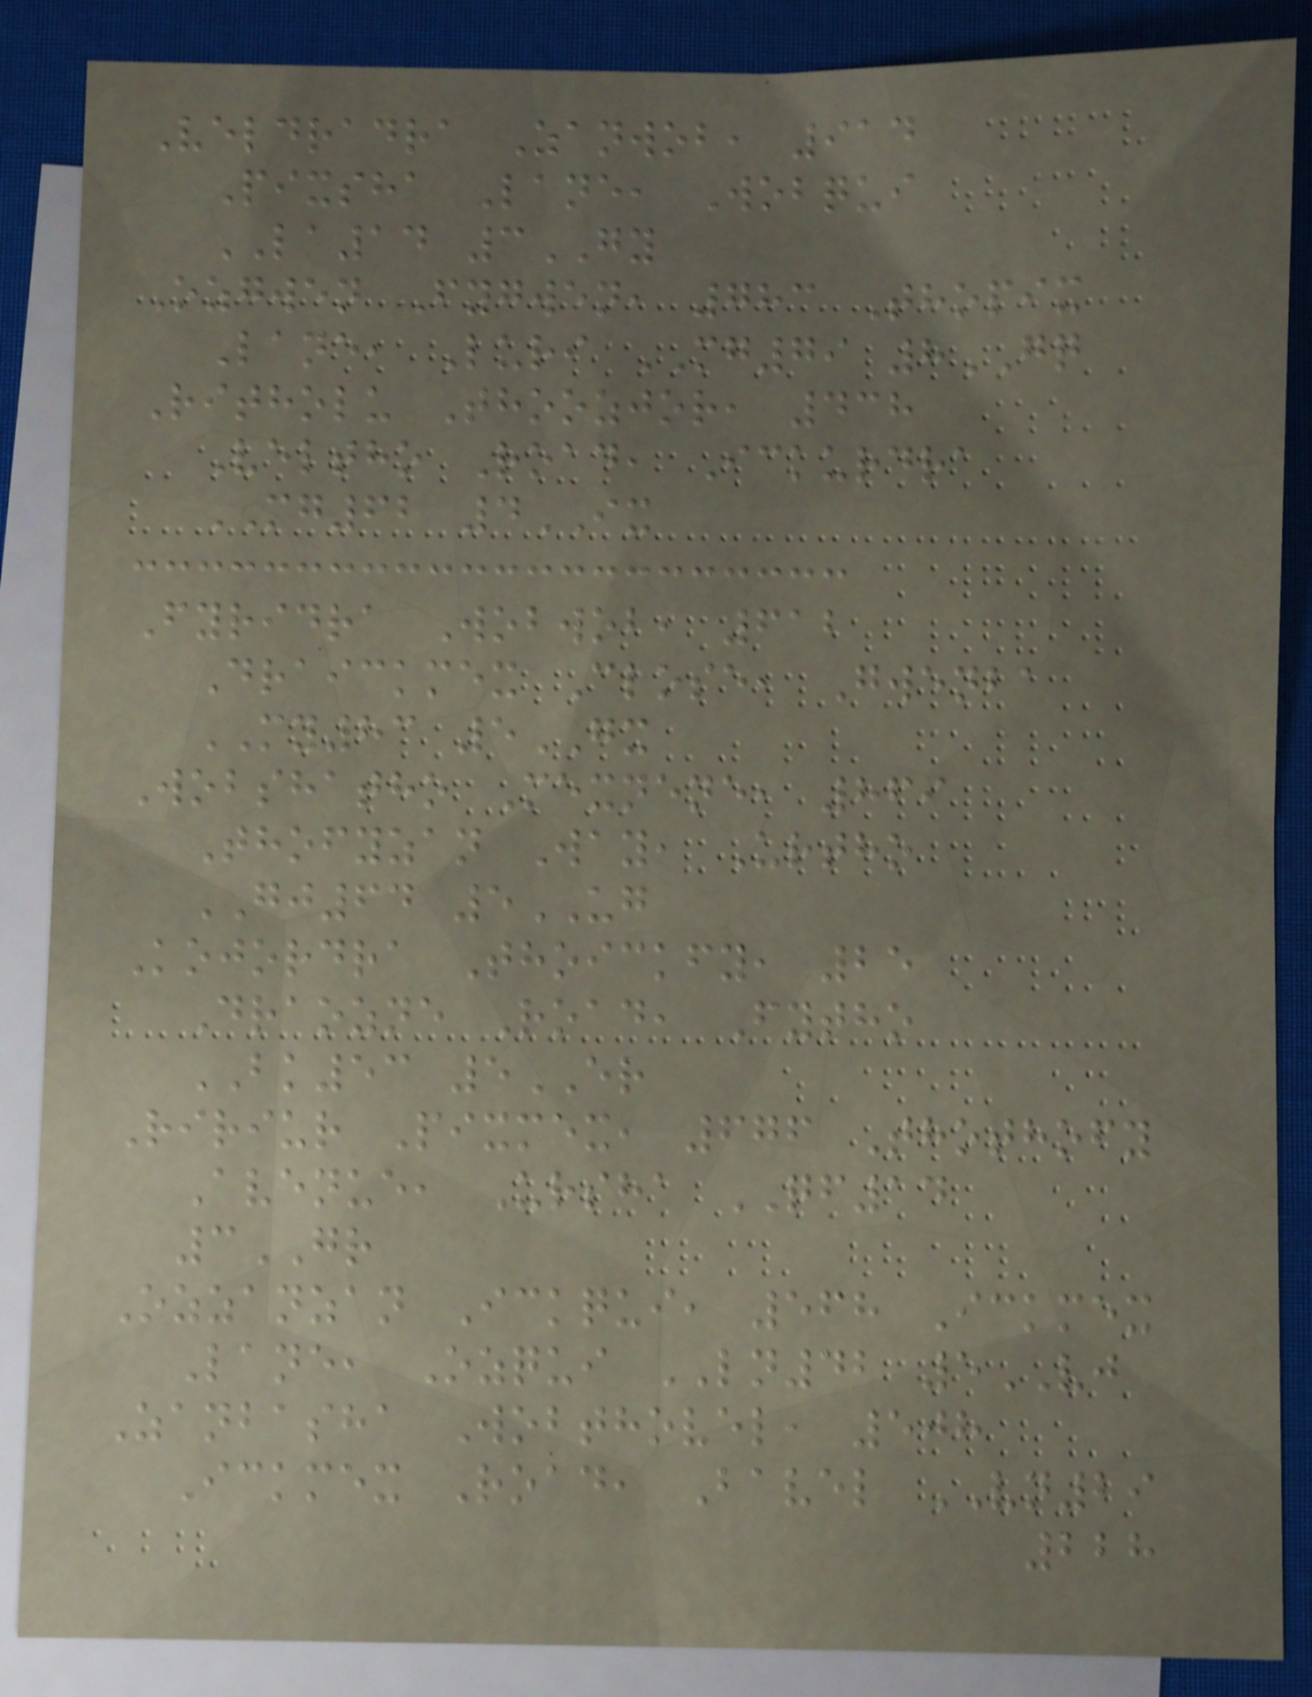Veldradra Zanwob, 914
Pixsha Lane, Wobqui
LA14 3GY
Ozgwen Fygwen, 783 Thopix
Lane, Luri MG79 8GQ
Ritholu Thoozjor, 438
Veltho Road, Ickurdra
MG62 4IX
Fyridra Wobwob, 612
Draickmex Close, Gwenba
MY83 5GX
Wobshatho Mexnene, 869
Thofyzan Way, Urtho
GJ64 5UG
Kojordra Thoickfy, 25
Draozne Road, Fytho
BK53 5ER
Ririur Pixmex, 676 Thothofy
Avenue, Ursha QF14
3GR
Ozzanzan Ickqui, 568 Ickmex
Lane, Ozqui LN42 5VJ
Zanbasha Wobthovel, 508
Ickmex Road, Bavel VN29
228
